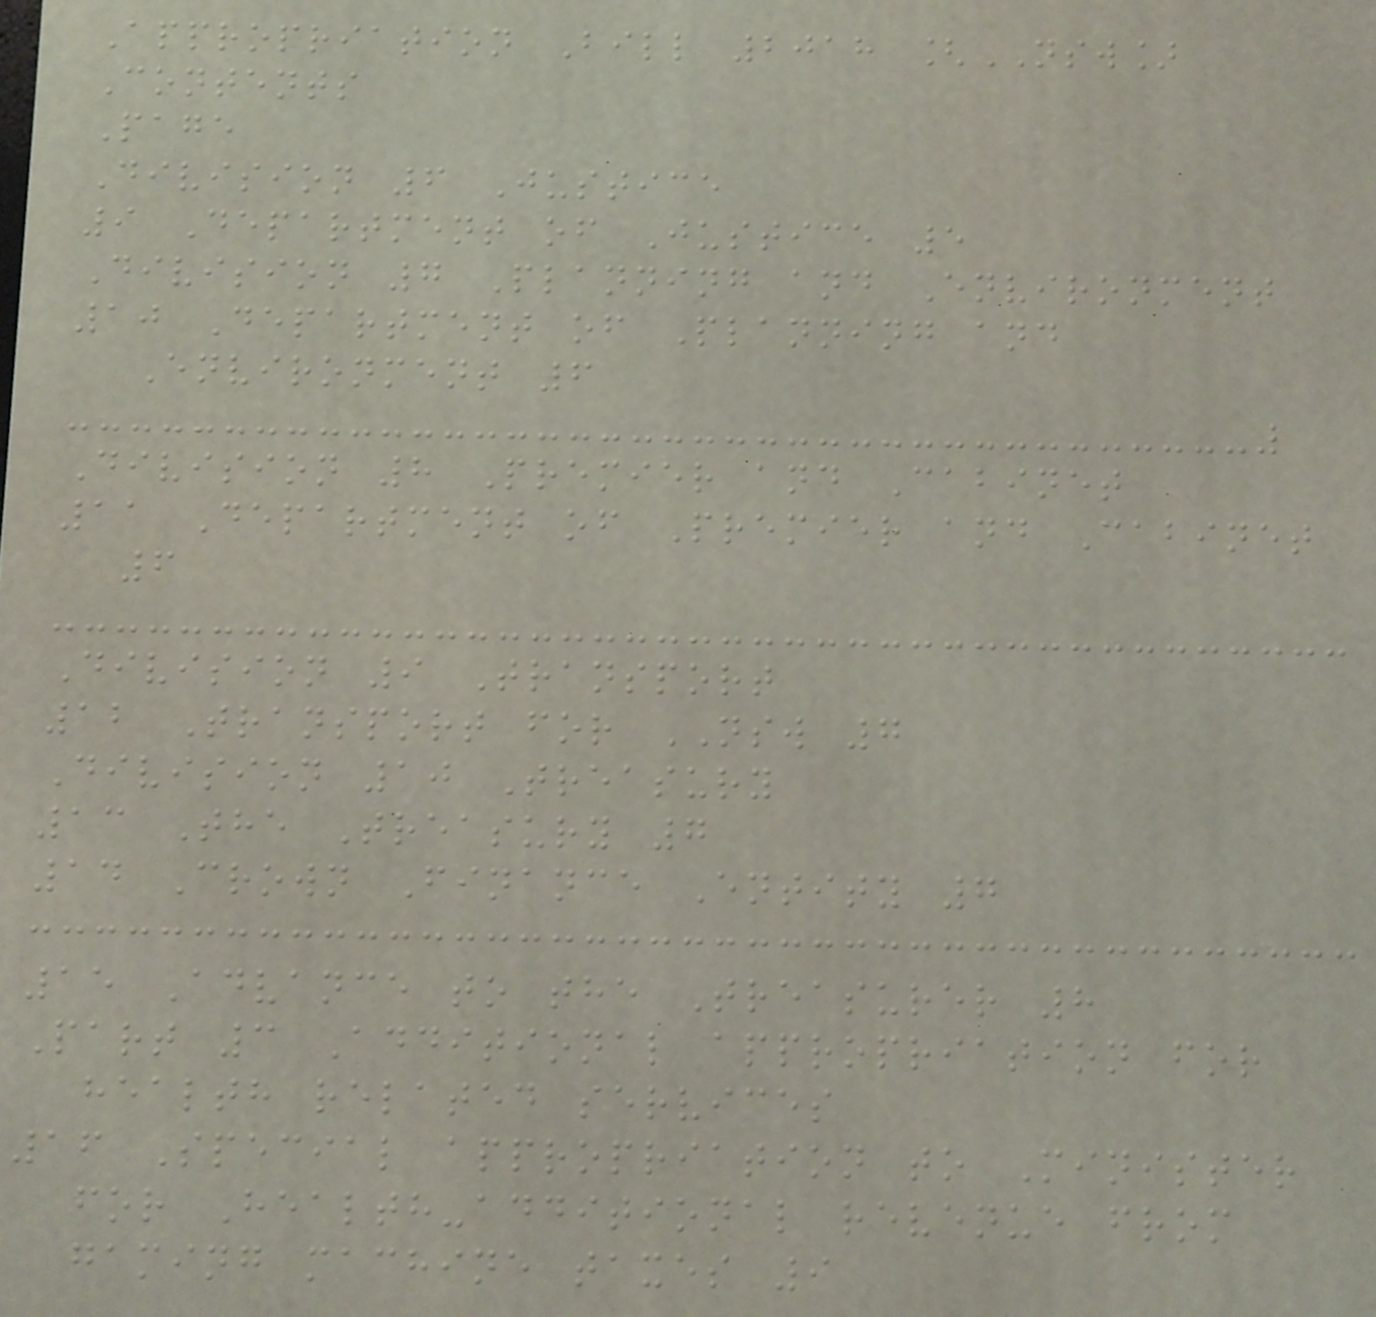Appropriation Bill 2018 [NSW]
Contents
Page
Division 6 Justice
9 Department of Justice 5
Division 7 Planning and Environment
10 Department of Planning and
Environment 6
Division 8 Premier and Cabinet
11 Department of Premier and Cabinet
6
Division 9 Transport
12 Transport for NSW 7
Division 10 Treasury
13 The Treasury 7
14 Crown Finance Entity 7
15 Advance to the Treasurer 8
Part 3 Additional appropriation for
health related services
16 Special appropriation to Minister
for Health-additional revenue from
gaming machine taxes 9
